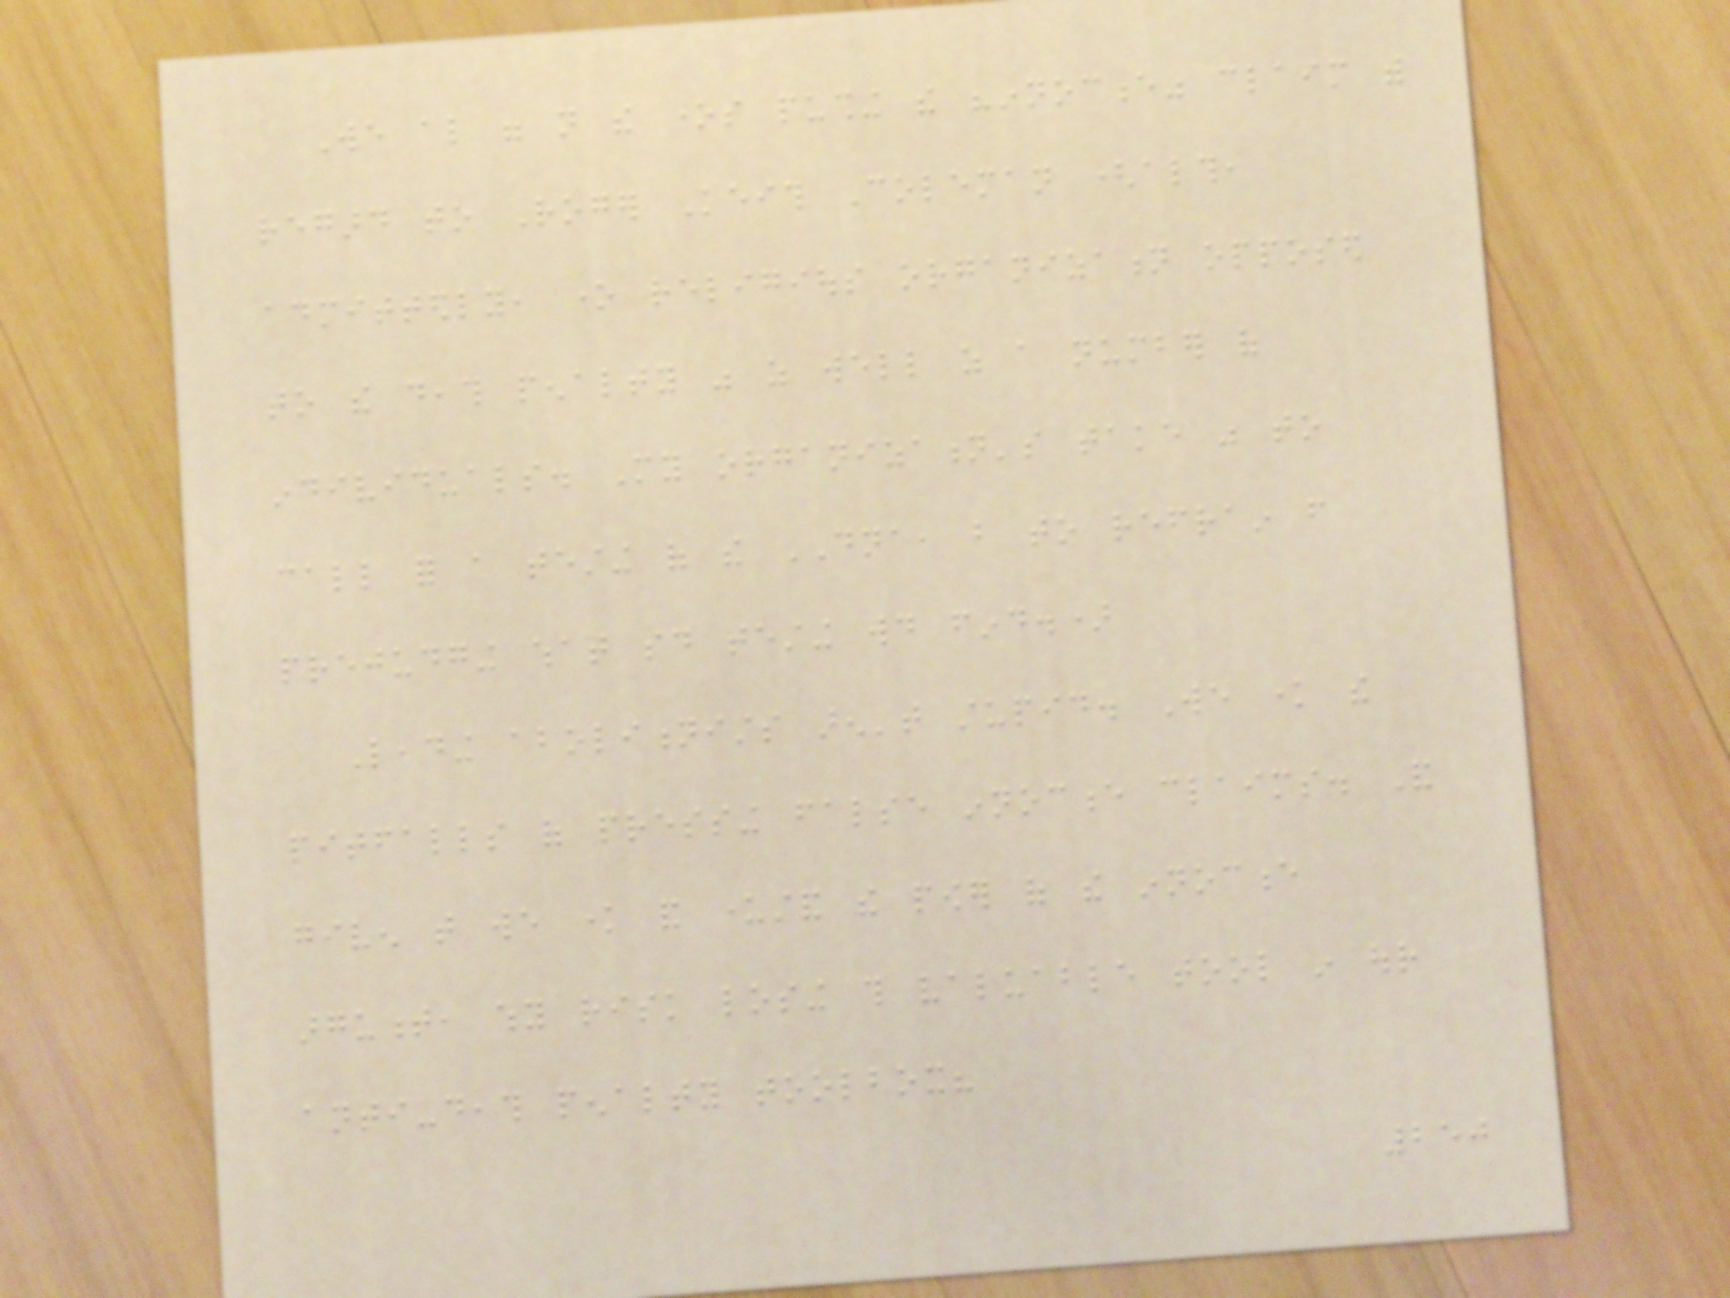We also were not the ones pushing the "innocence" claim with
regard to Roger Keith Coleman (although,
admittedly, one religious organization opposed
to the death penalty was as well as a number of
individuals. My organization's take was to
call for a testing of the DNA, but to refrain from
prejudging what said testing would find.)
Leading abolitionists aren't stupid. We know the
pitfalls of pressing false innocence claims. And
given that we know and understand the power of the innocence
argument, why risk losing this valuable tool in our
anti-death penalty toolbox?
250
